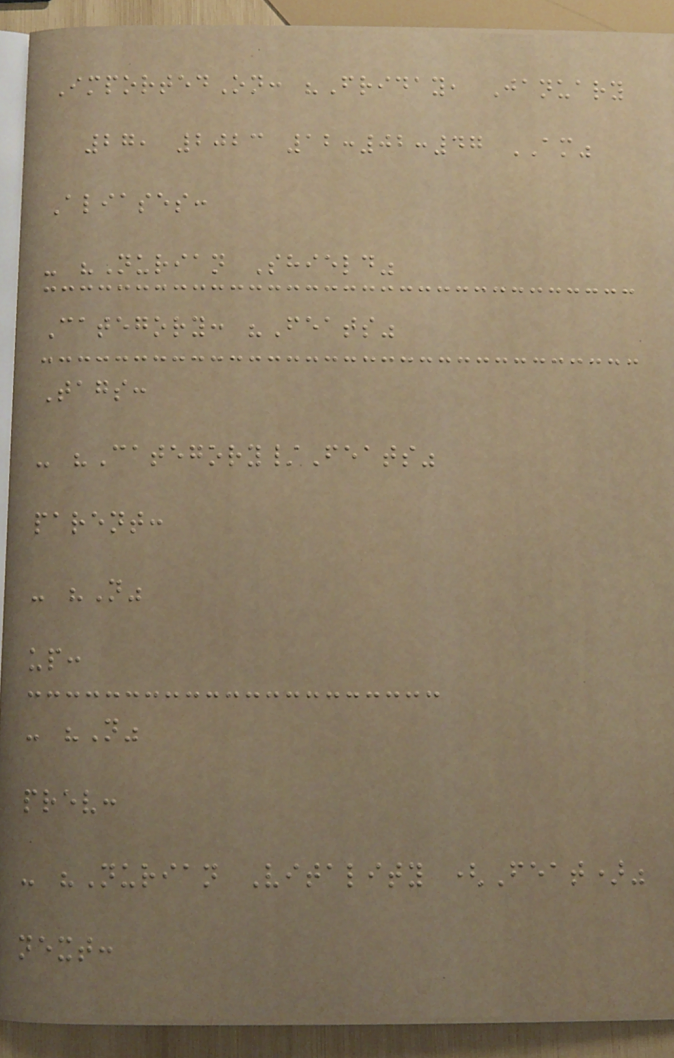ImportedOn: "Friday, January
27, 2023 12:02:47 AM"
Aliases:
- "Nurian Shield"
Category: "Feats"
Tags:
- "Category/Feats"
parent:
- "N"
up:
- "N"
prev:
- "Nurian Vitality (Feat)"
next:
